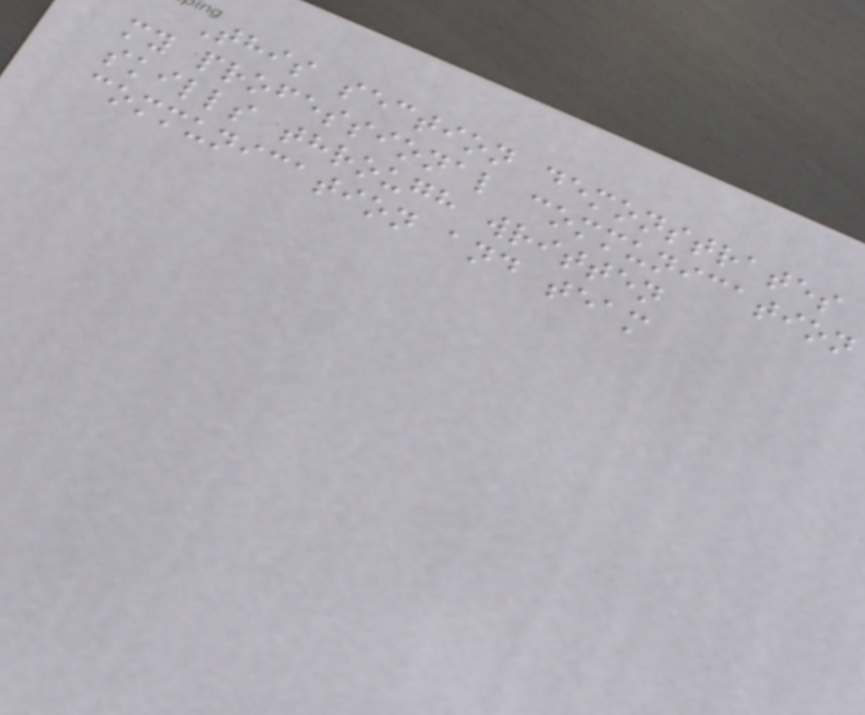This section demonstrates
my professional communication
skills through written
communication and team
